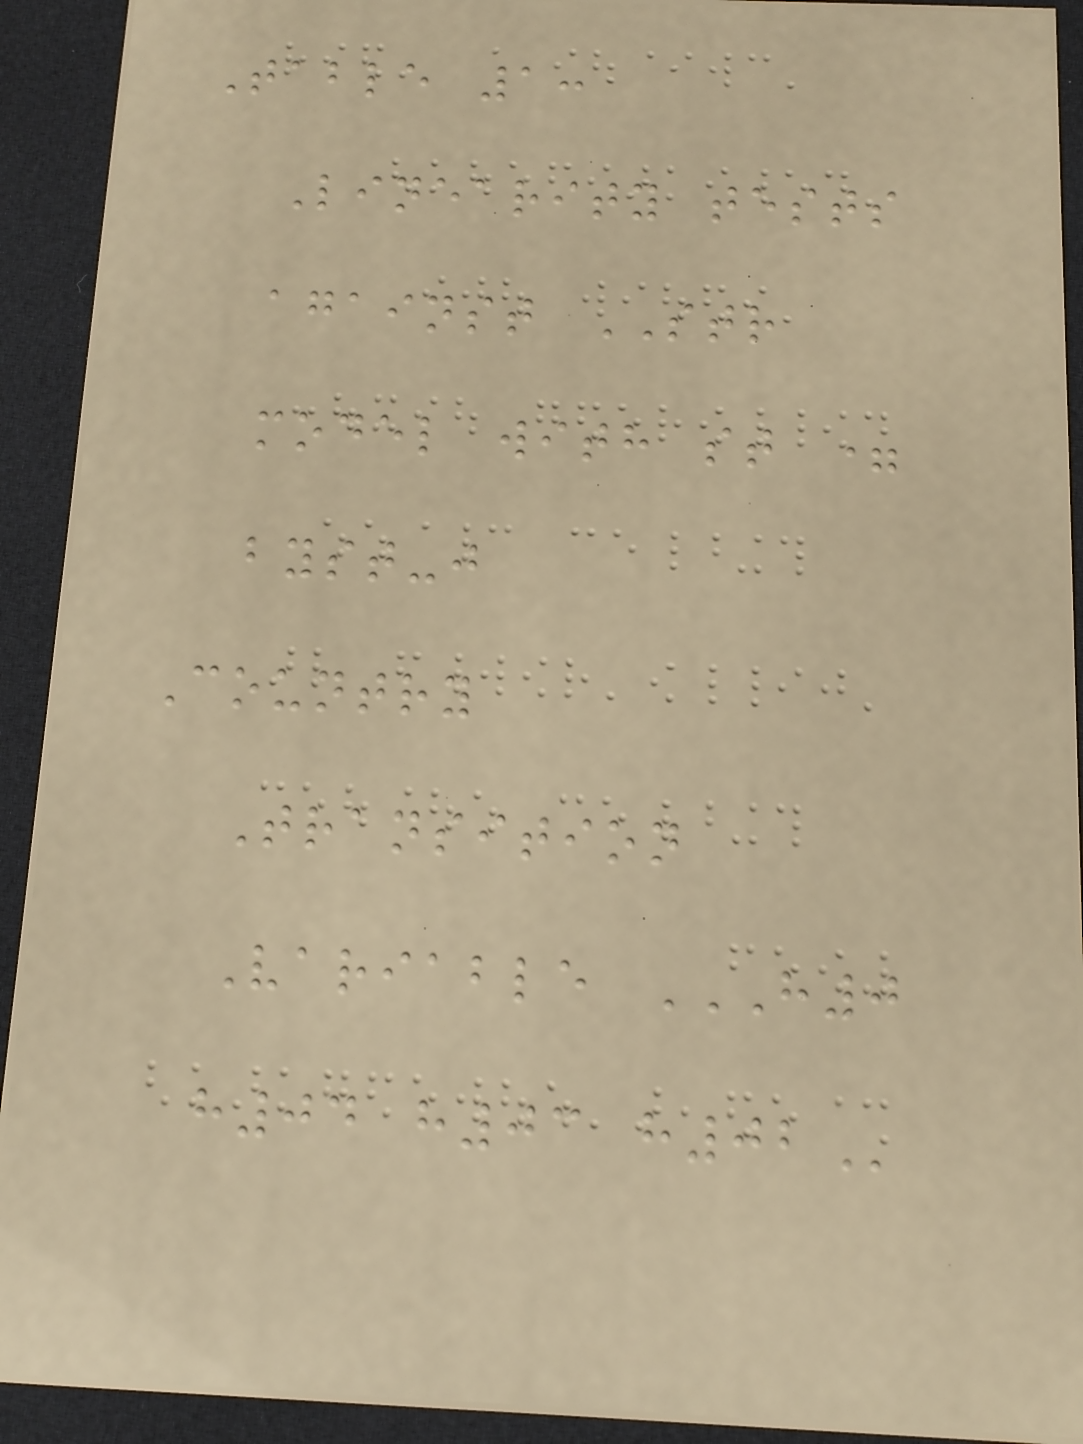Table 1:
Linearity tests
against STR
model with st =
byst-j
Country
Transition
Variable H0
H04 H03 H02
